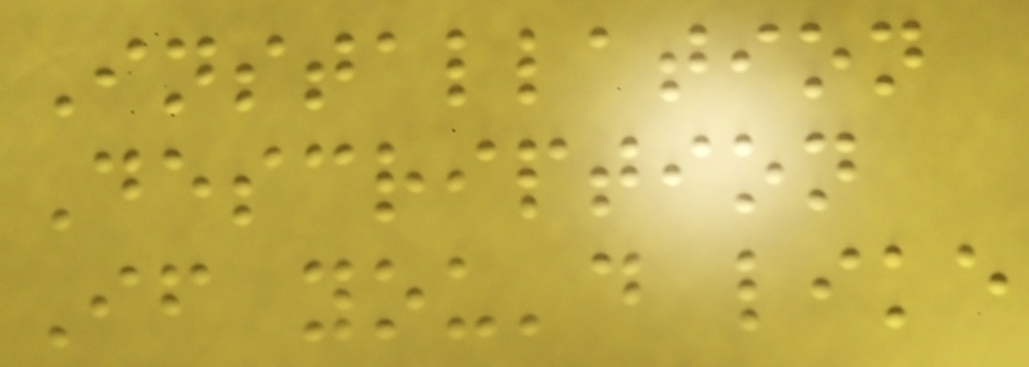Installation
Description
If you'd like
